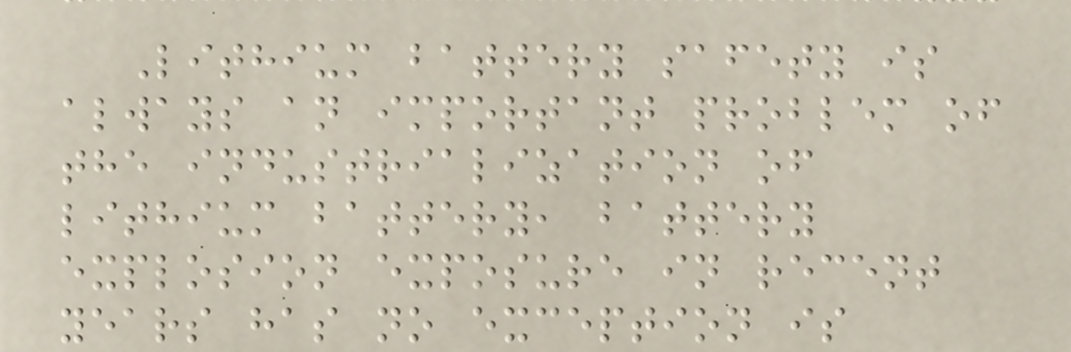Lithium battery safety is
always an important problem of
the industrialization of
lithium battery, battery
explosion exposure in recent
years has no exception is
